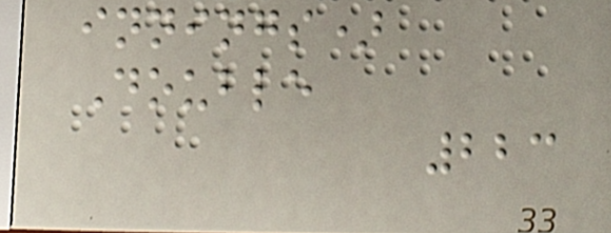innings)
Double
223
